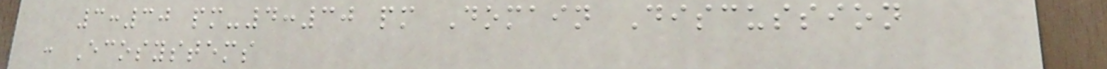3:30 pm-4:30 pm Domain Discussion
: Ecosystems
